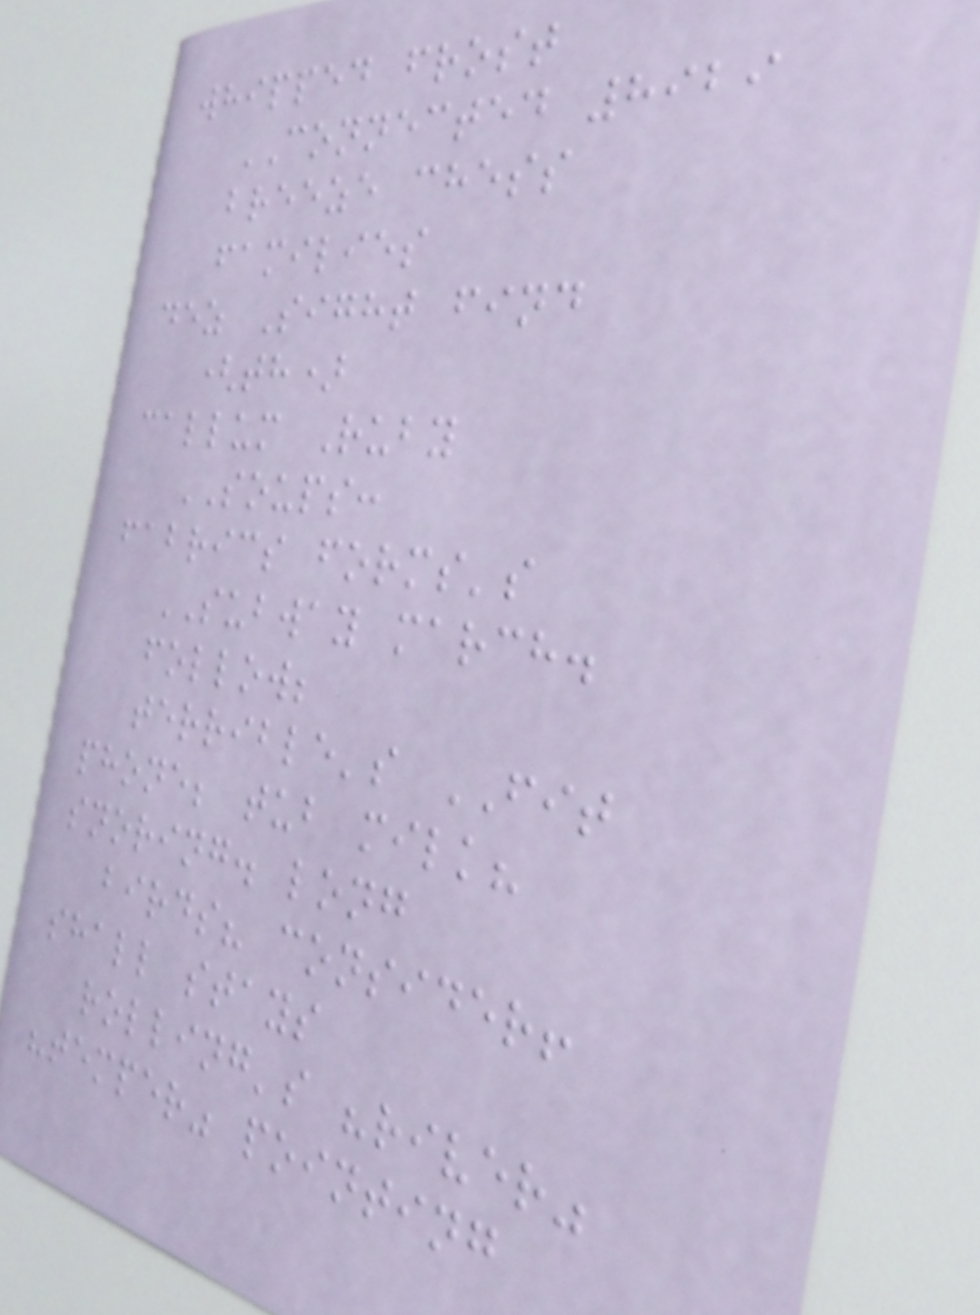whipped frost
CONNECTED 8929
breeze chess
families
dez Sight find
(th)
callum Ruby
SOUPS:
fabrics forms's
SUBWAY march.
follow;
terrible's FIT
phone; tub milk?
snoring. long
birds? consider!
shall stays
rolling's "river"
"temper" pointing
